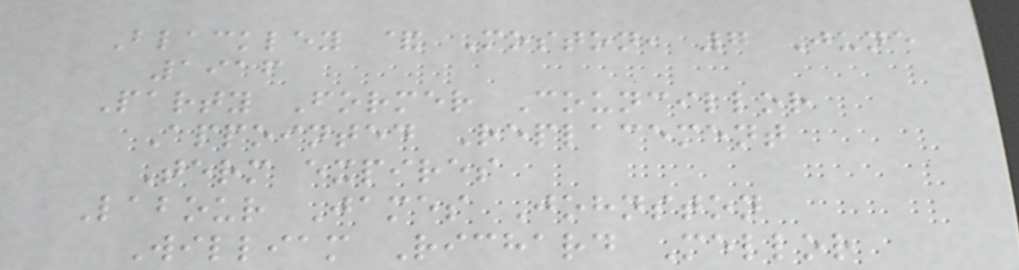Blackley & Moston, 7 June
1916
Party Former Councillor
Appointed Replacement
Term expires
Labour James Johnston
William Richard Mellor
